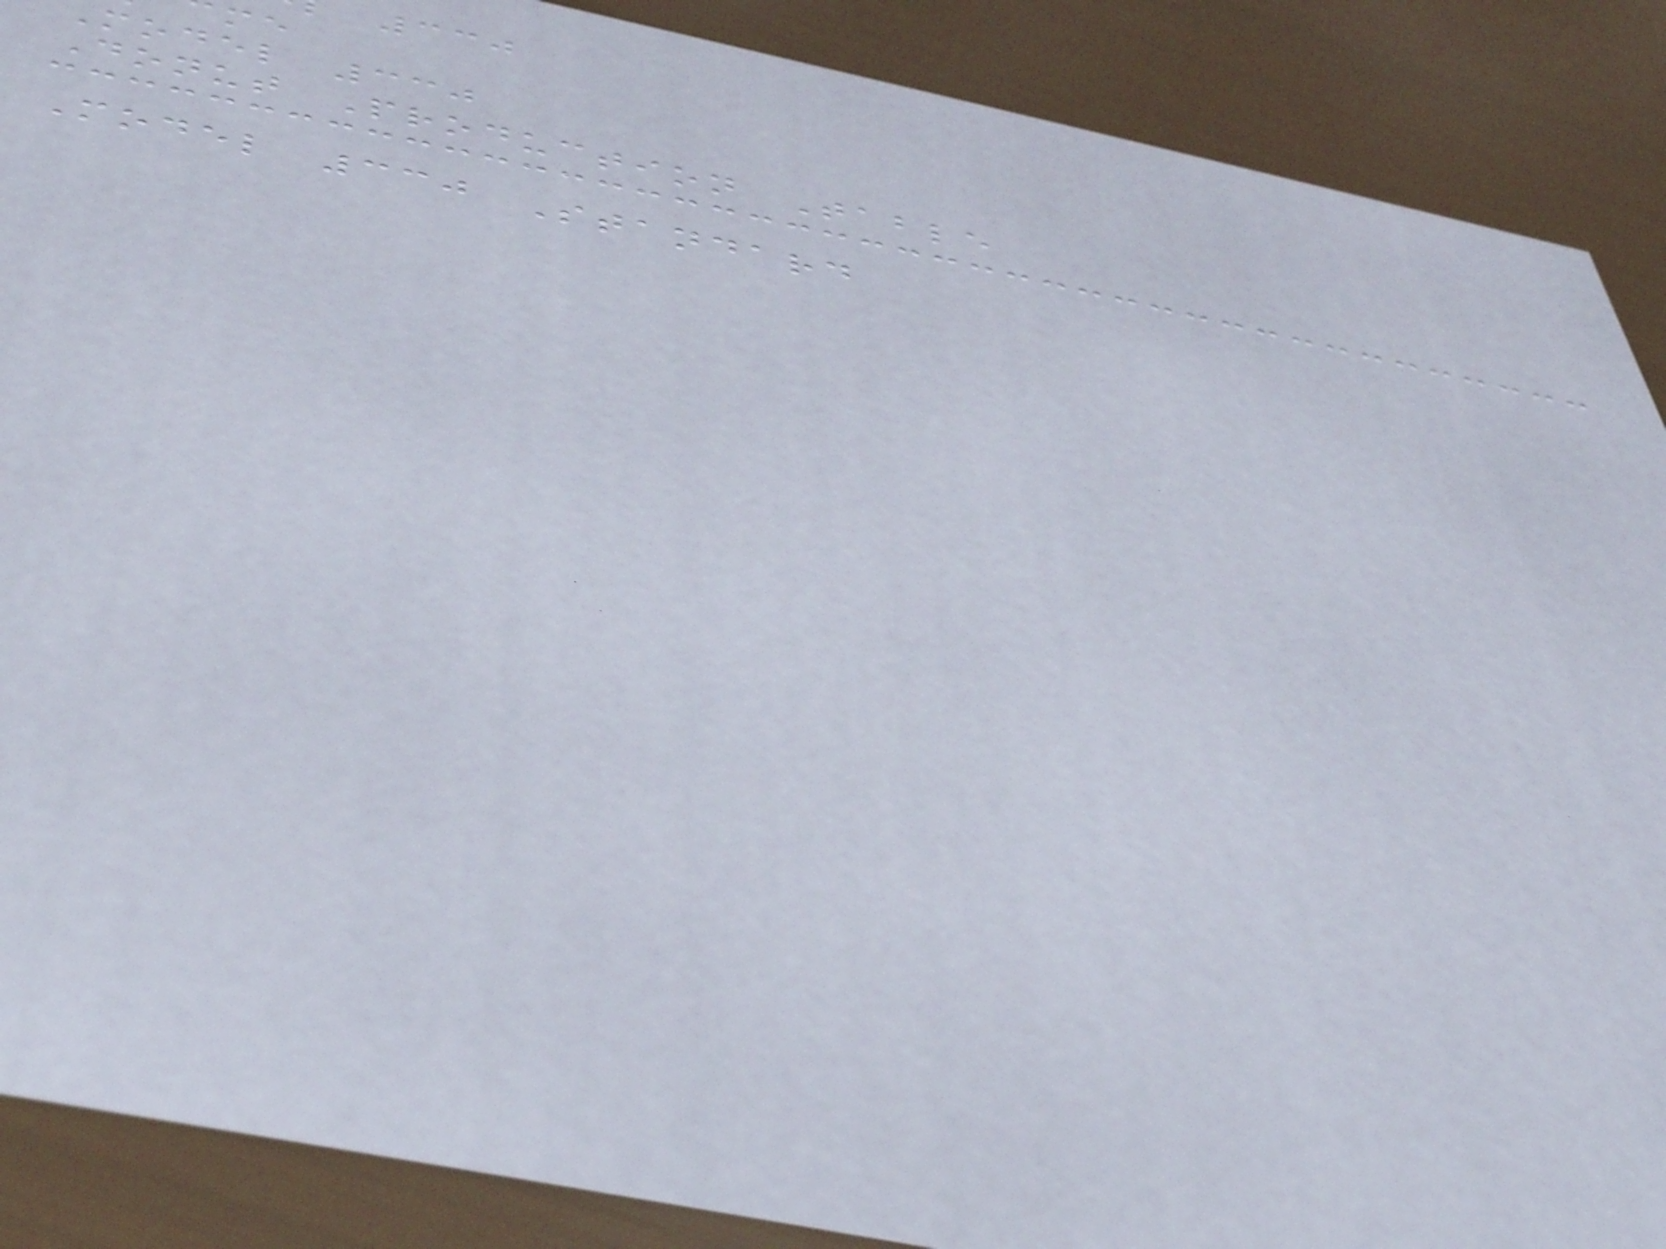330
model 330
Donut Production Table
Model 330 Standard
